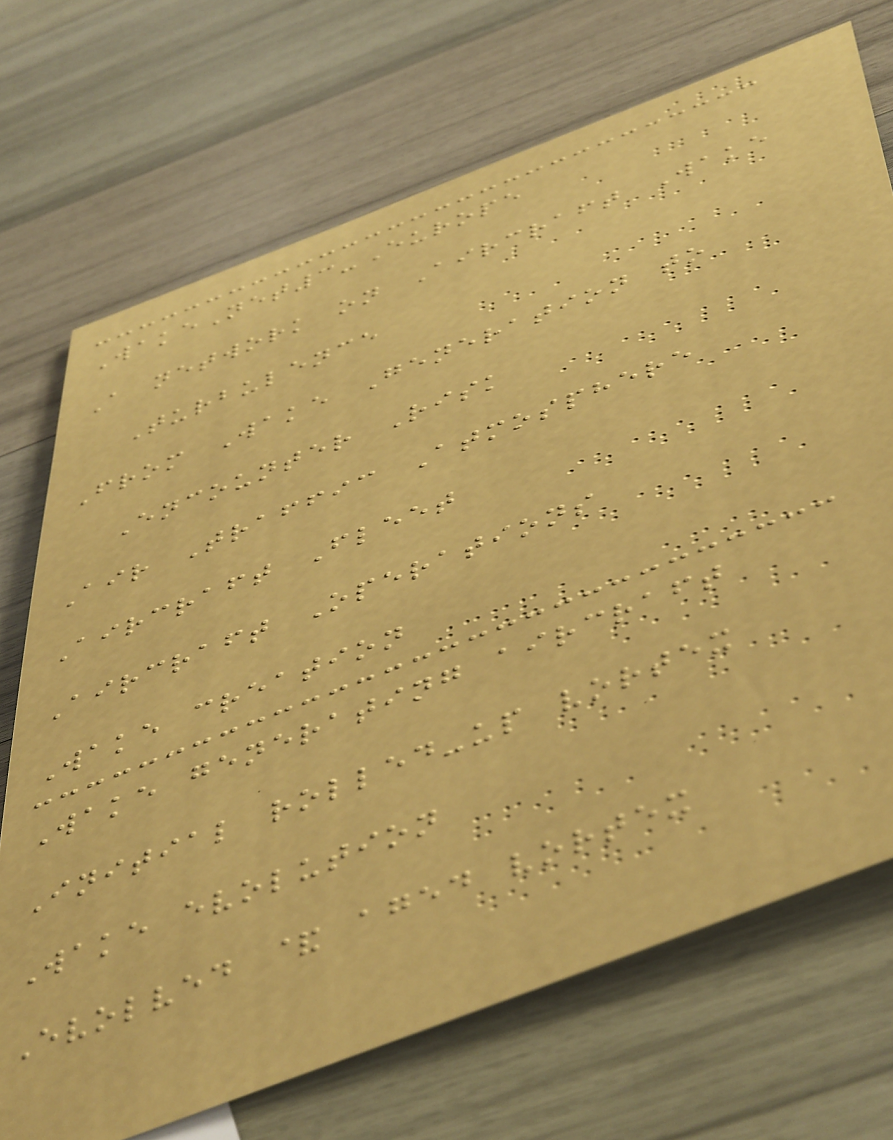WakeNet3-Europe
A network on Aircraft Wake
Turbulence
From Wake Generation to
Encounter Risk
Air Traffic Atmosphere
Aircraft Fleet
Aircraft Operations
Wake creation
Wake generating aircraft
Initial rolled-up vortex
Wake evolution
Evolved & aged vortex
